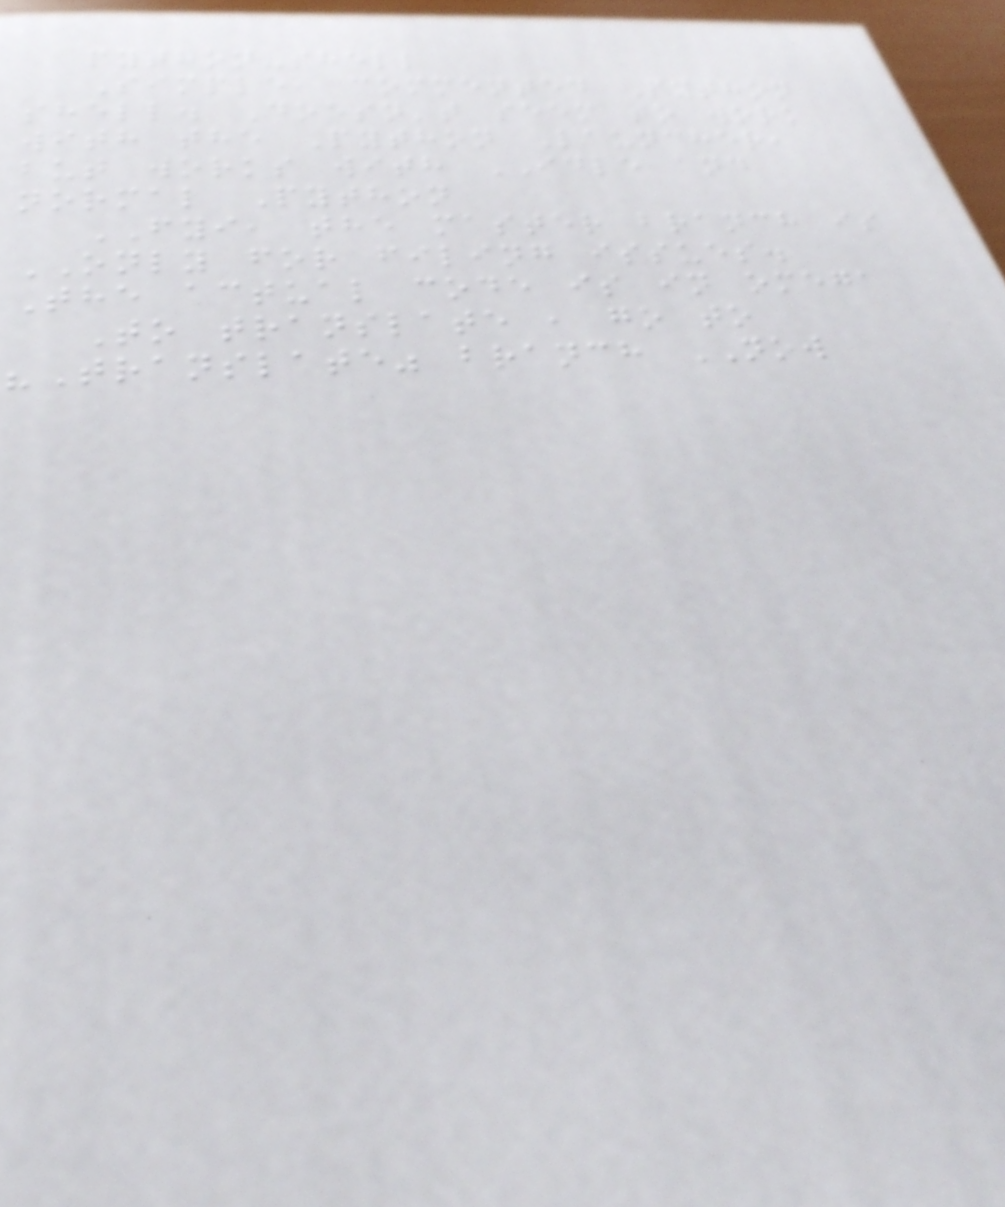python-shell
Simple, commented Python
shell. Doesn't seem to work
with the Python Launcher,
but works with IDLE and
normal Python
FYI, the master branch is
ONLY for filing issues.
The actual code is in omega
To translate , go to
"Translate" branch NOW
